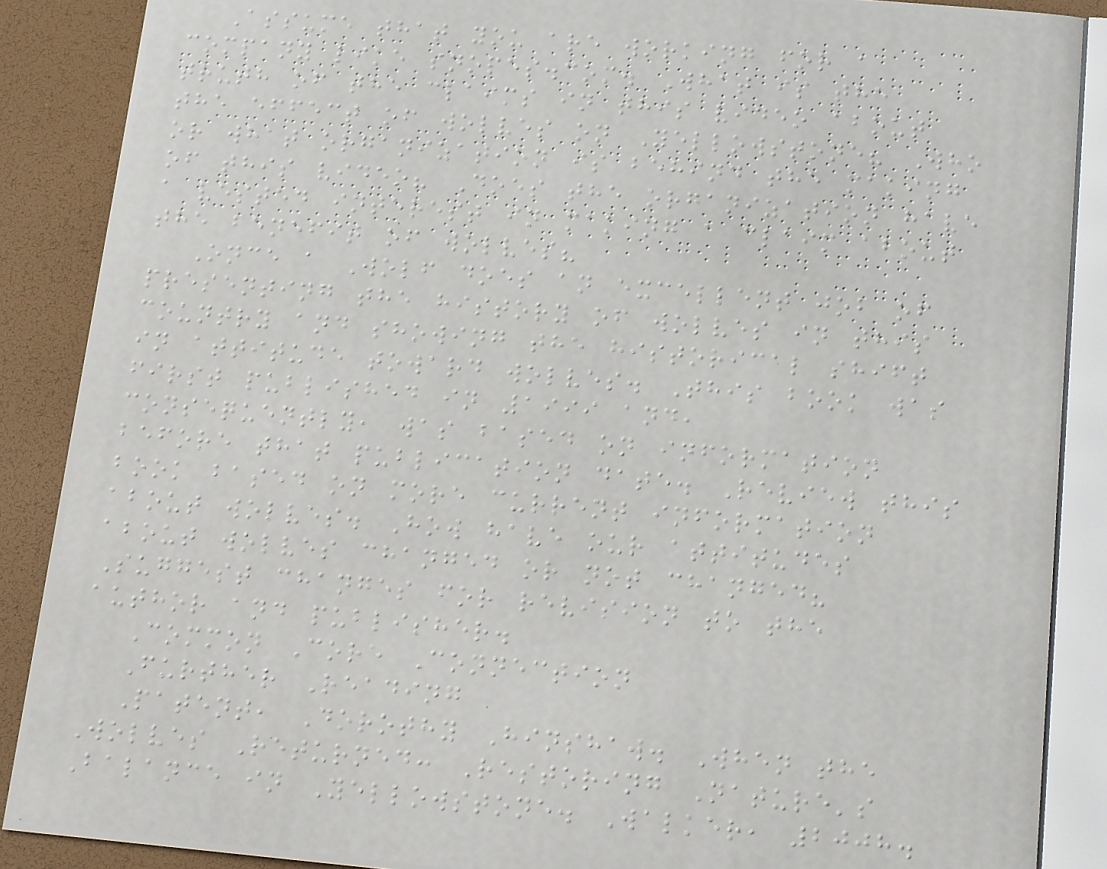Assume that you are working for a
company like snopes.com. What is the
truth of the claims in this video about
the effect of wolves on Yellowstone? Who
or what organization is behind the making
of this video? Does the organization have
a vested interest in making a claim about
the benefit of wolves?
Once a Wolf does an excellent job of
presenting the history of wolves in this
country and showing the historical shift
in attitude toward wolves. This book was
first published in 1999 and,
consequently, was based on information
before that publication date. Review this
book based on more current information
about wolves. How have our attitudes
about wolves changed or not changed?
Suggest changes for revision to the
author and publisher.
Common Core Connection
Further Reading
Patent, Dorothy Hinshaw. When the
Wolves Returned: Restoring Nature's
Balance in Yellowstone. Walker, 2008.
